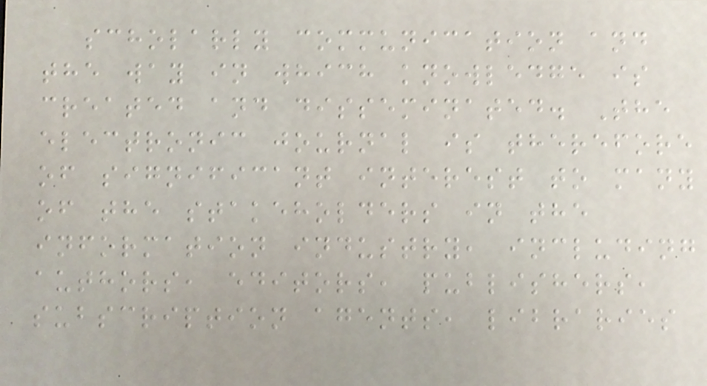scholarly communication and
the way in which knowledge is
created and disseminated. The
electronic journal is therefore
of significant interest to many
of the stakeholders in the
information industry, including
authors, editors, publishers,
subscription agents, libraries
